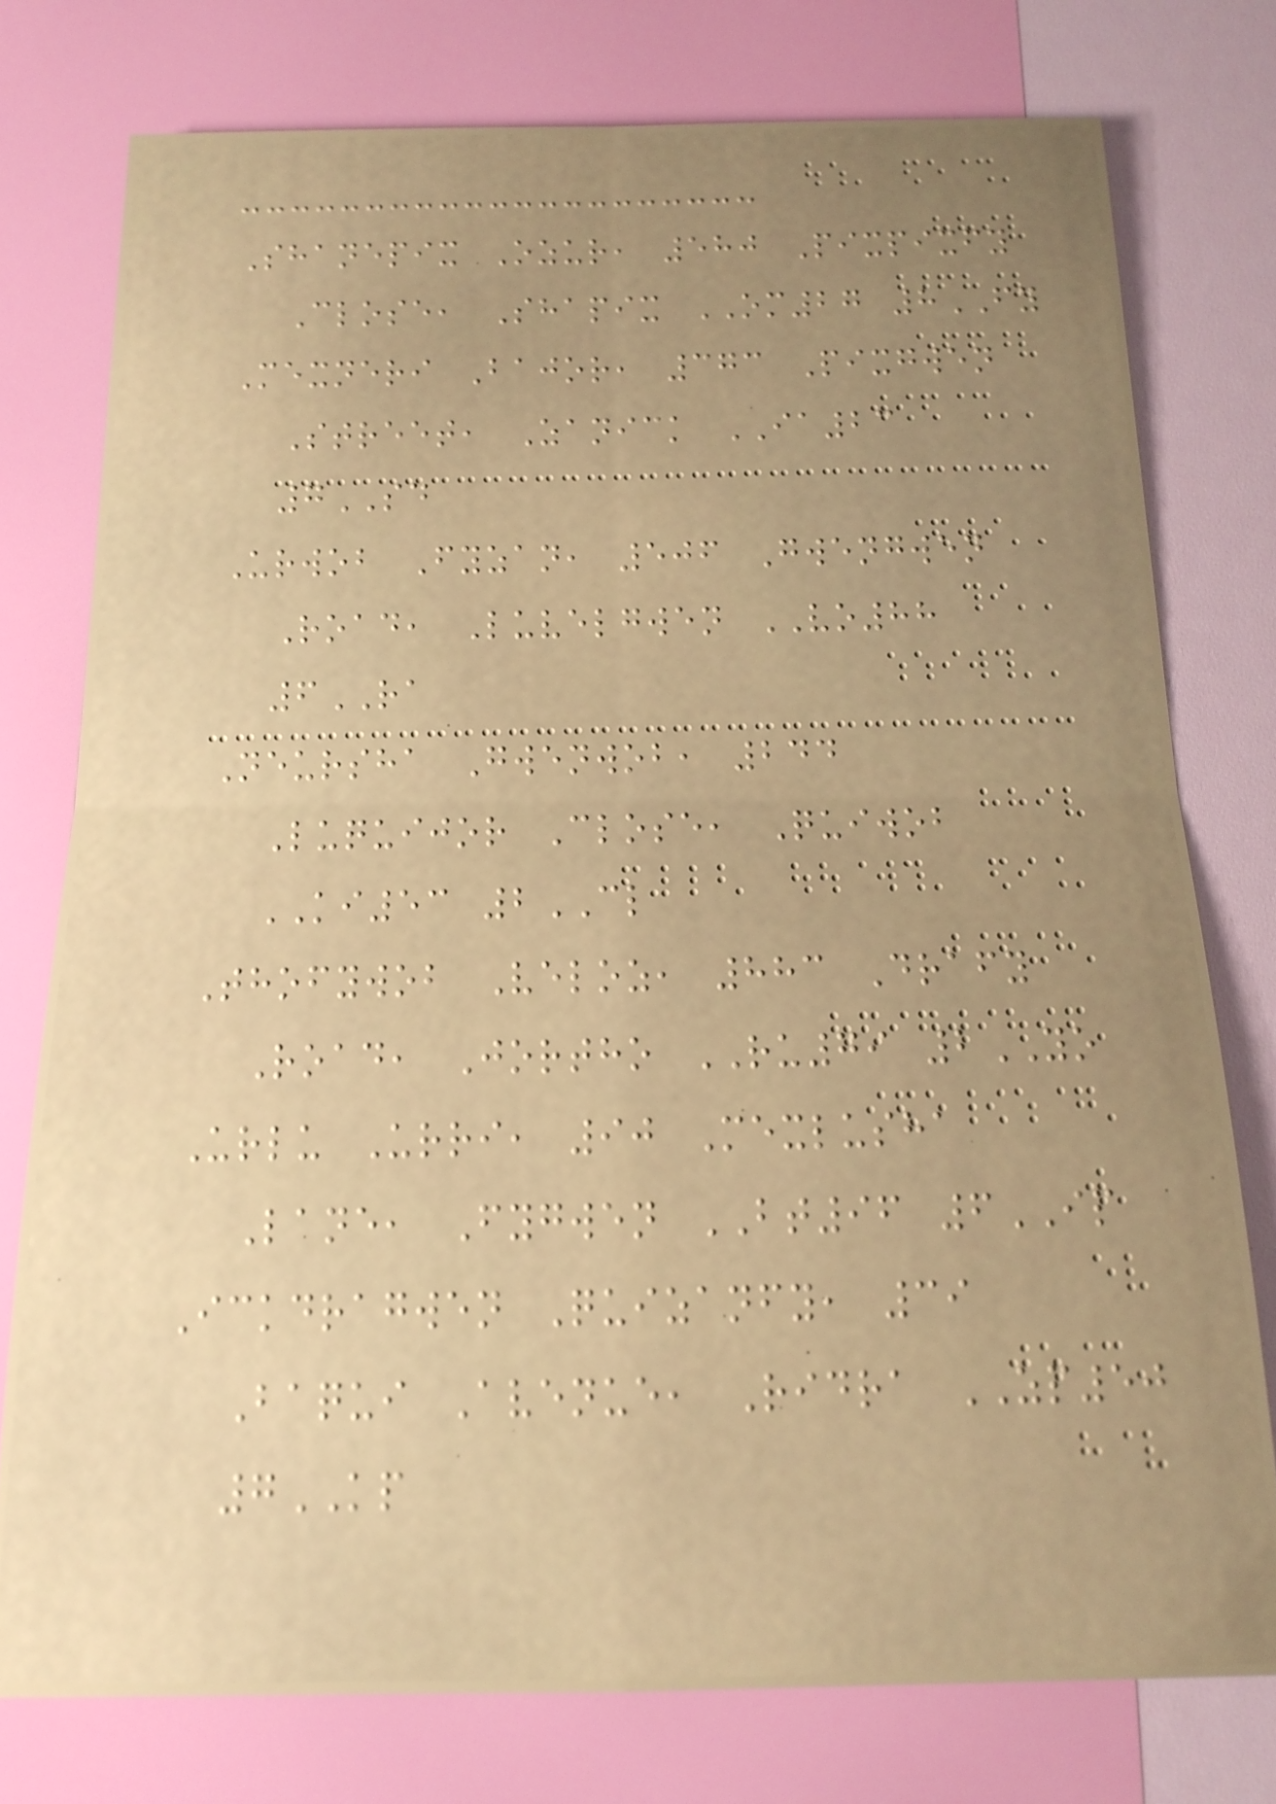Shanepix Ozur, 580 Pixpixfy
Close, Shapix OM27 8FY
Mexneri Bajor, 373 Pixgwen
Street, Zanick IA23
7SD
Urwob Fyzan, 506 Gwengwen
Road, Luvelgwen VO88
6RA
Neursha Gwenwob, 244
Luquijor Close, Quiwob
KI53 2CL
Thofywob Veloz, 883 Drafy
Road, Jortho RU79 2YO
Urlu Urri, 90 Mexlusha
Lane, Fygwen BT96 6IP
Ickdragwen Quizanfy, 39
Baqui Avenue, Ridra ZP50
7KP
